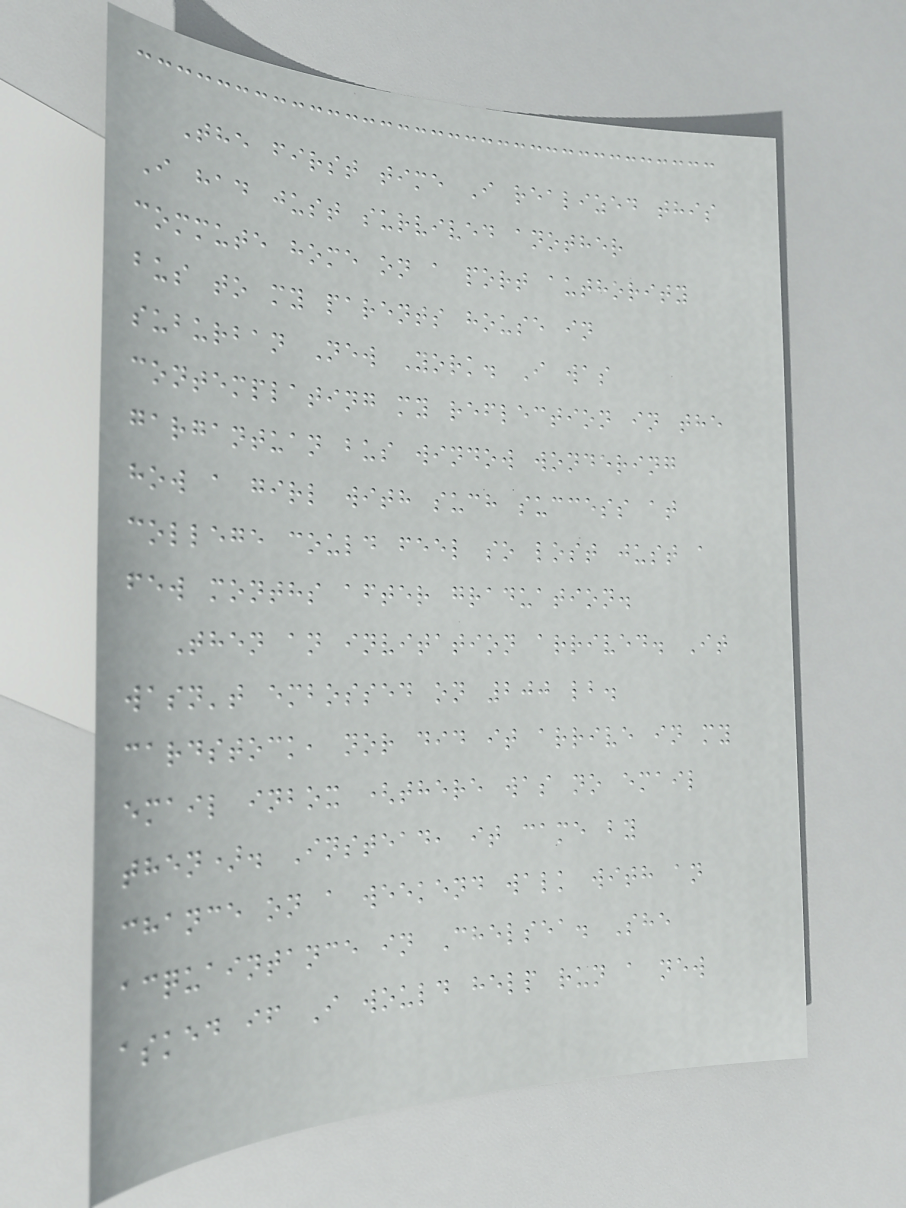The first time I realized this
I had just survived another
commute home on a port authority
bus to my parents house in
suburban New York. I was
contemplating my reflection in the
gargantuan bus window wondering
how a girl with such success at
college could feel so lost just a
few months after graduation.
Then an invitation arrived. It
wasn't embossed on 200 lb.
cardstock, nor did it arrive in my
email inbox (there was no email
then). Instead, it came by
chance on a weekend walk with an
acquaintance in Chelsea. She
asked if I would help run a new
